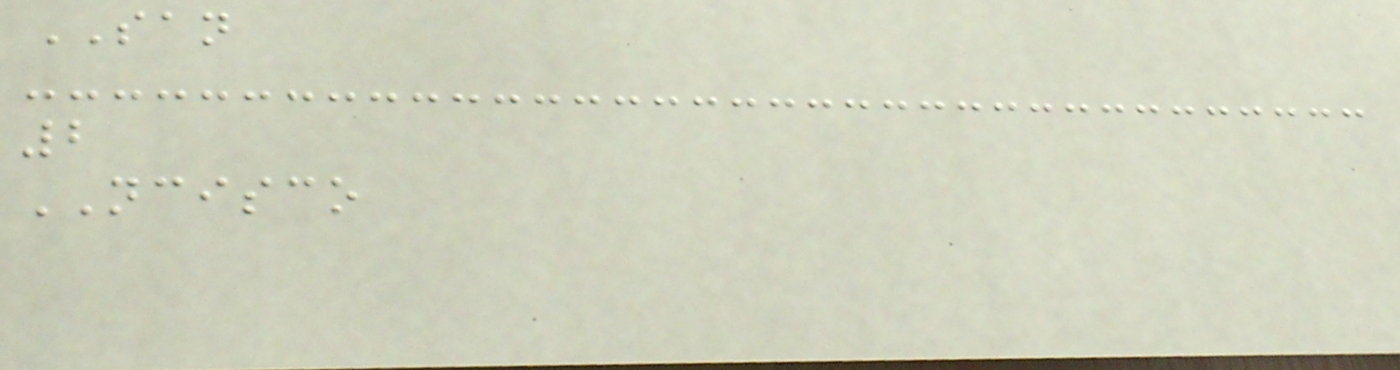SAN
2
NCISCO
